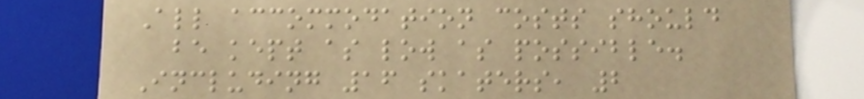All accommodation costs should
be kept as low as possible.
Including 16 skaters, 2
